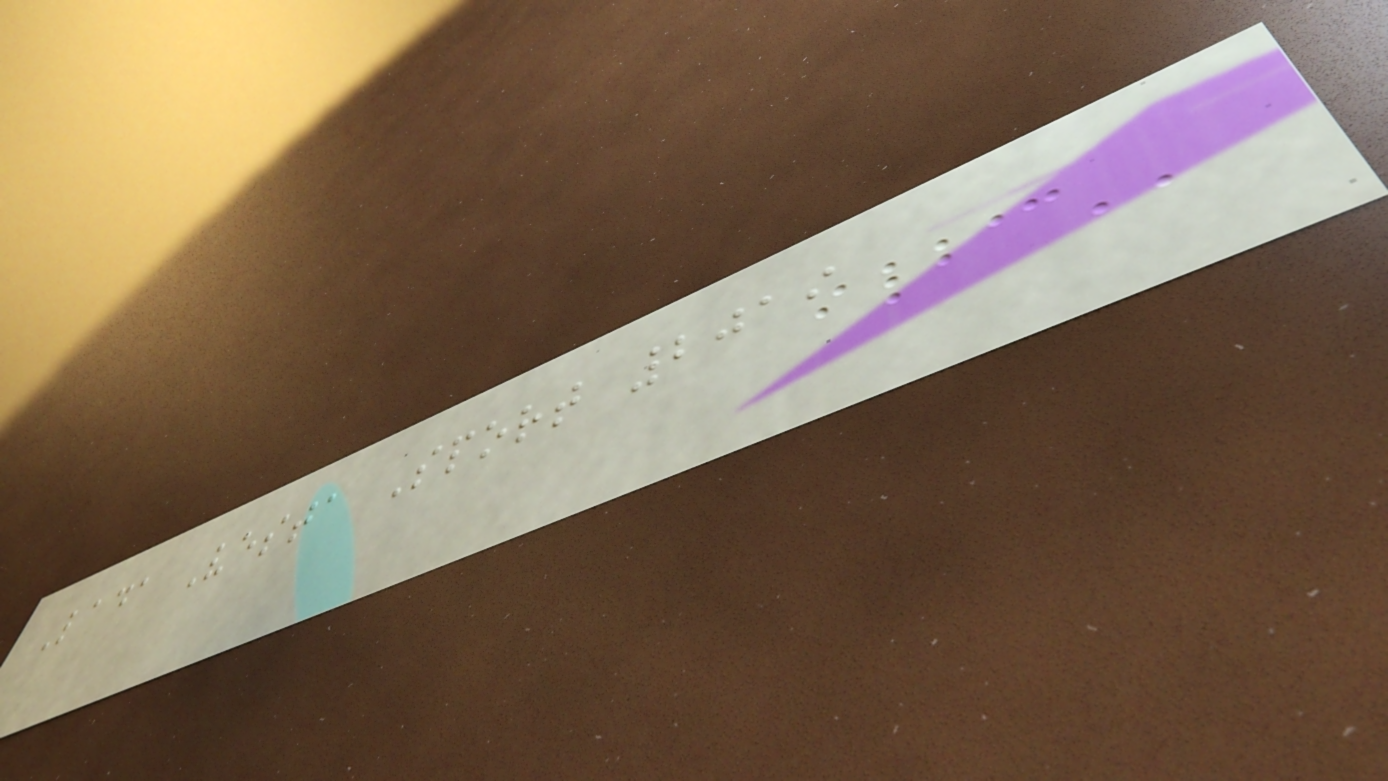Lada Vesta Sport 2019
